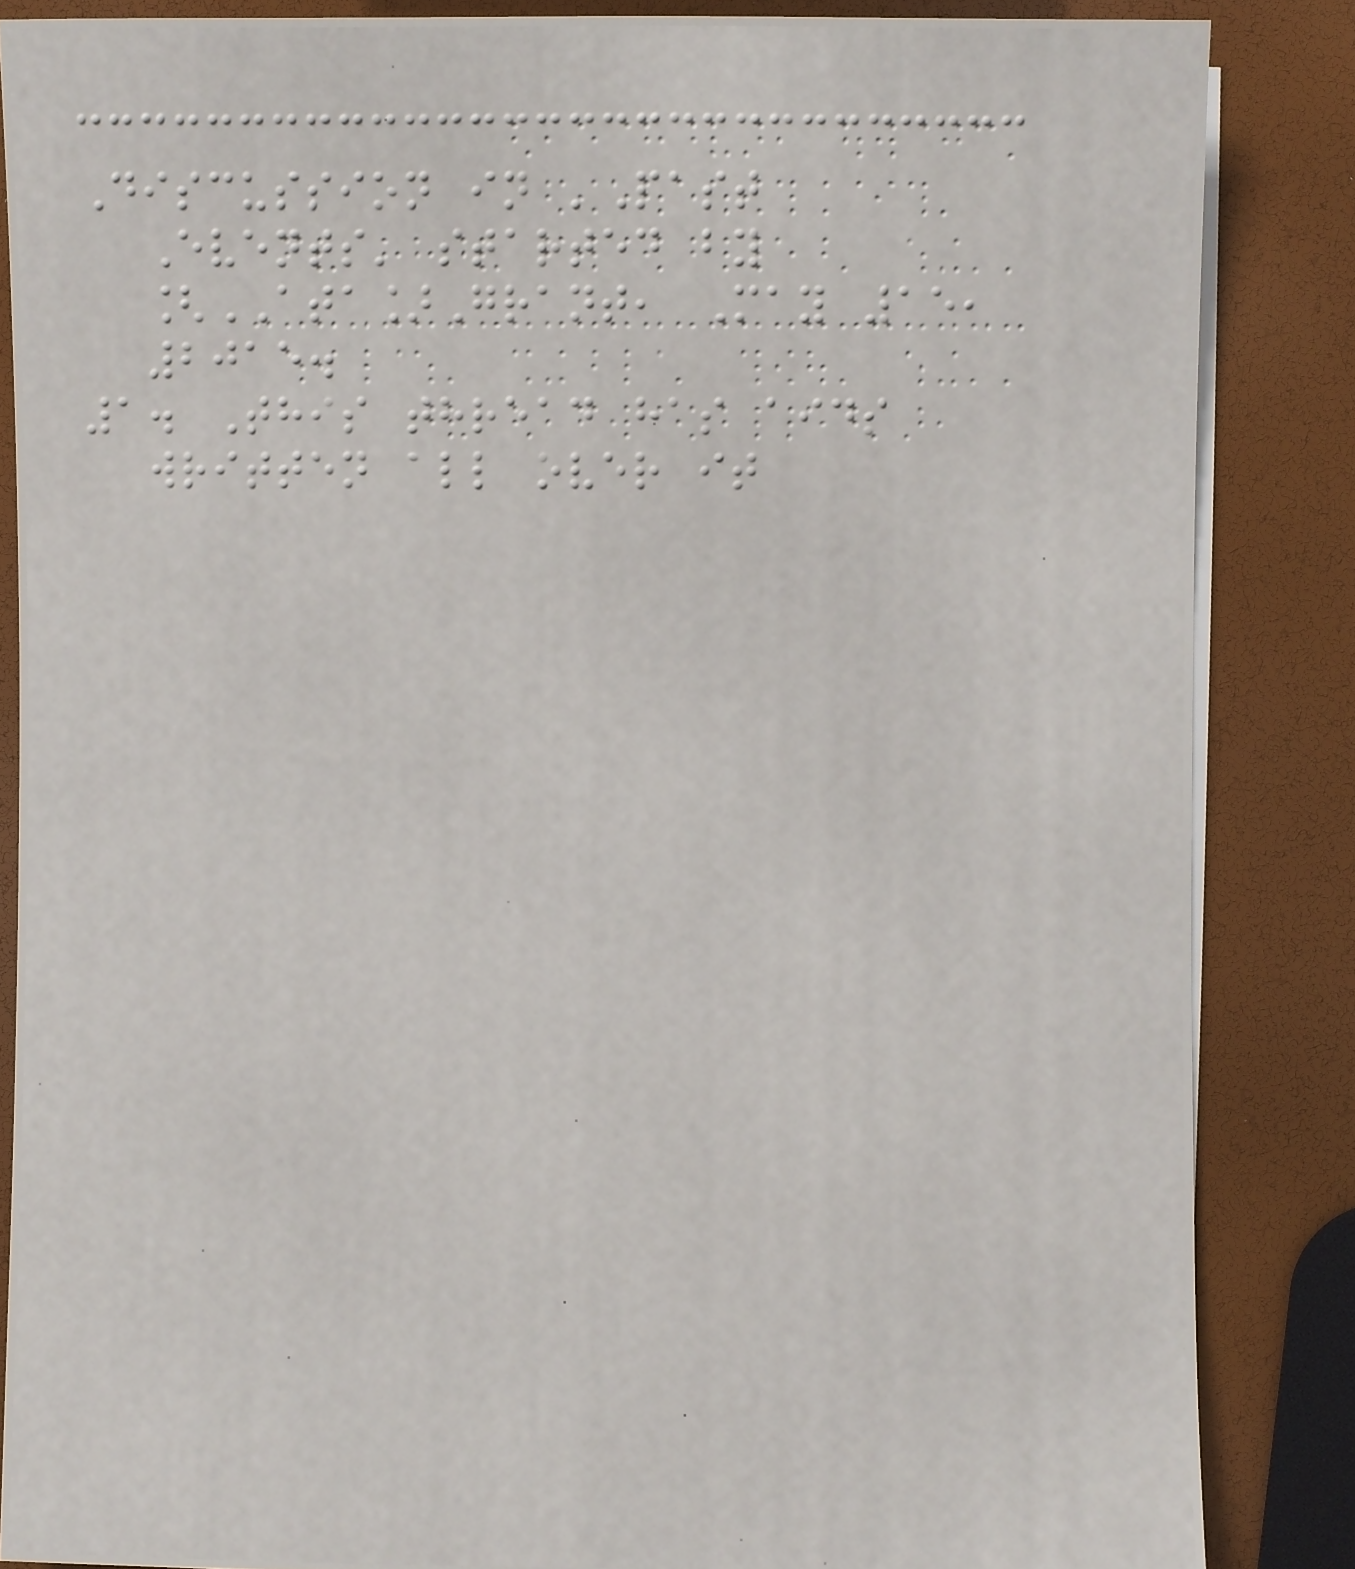Discussion in 'Past
Events' started by
[ATA]Grant, May 15,
2015.
1. This thread has aids
written all over it
